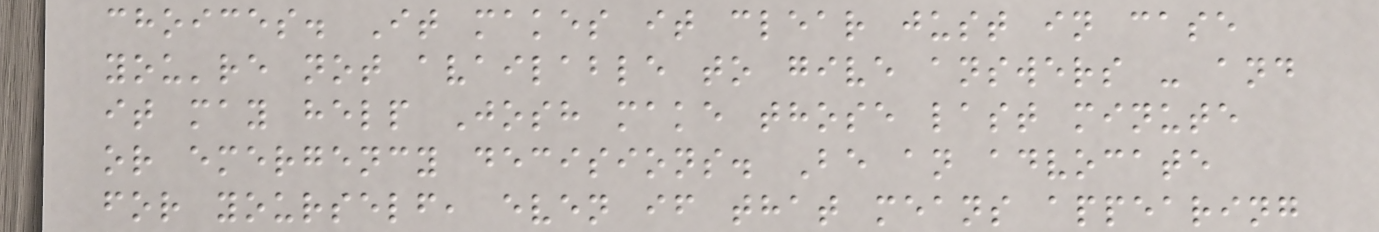choices. It makes it clear just in case
you're not available to give answers - and
it may help Josh make those last minute
or emergency decisions. Be an advocate
for yourself, even if that means appearing
